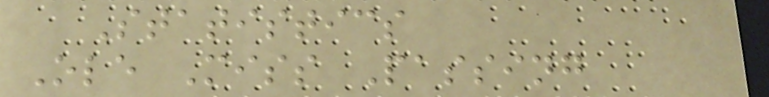Statistics
Ole Miss Passing
